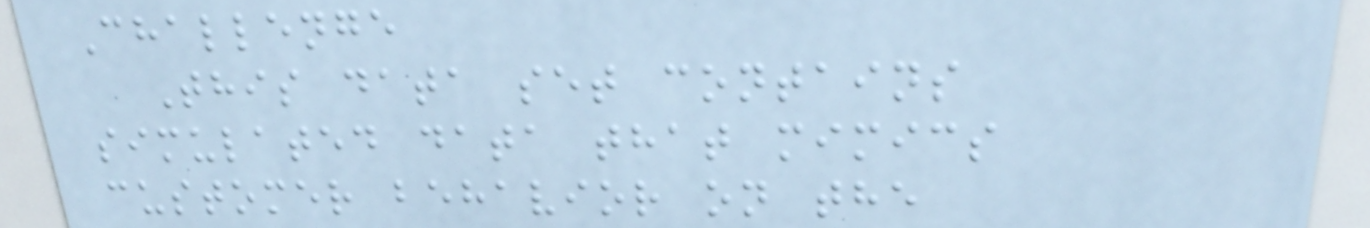Challenge
This data set contains
simulated data that mimics
customer behavior on the
